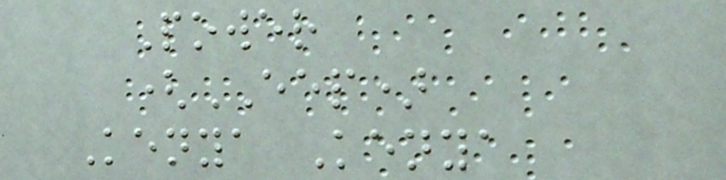Power
(EEP)
Kenya Kenya
